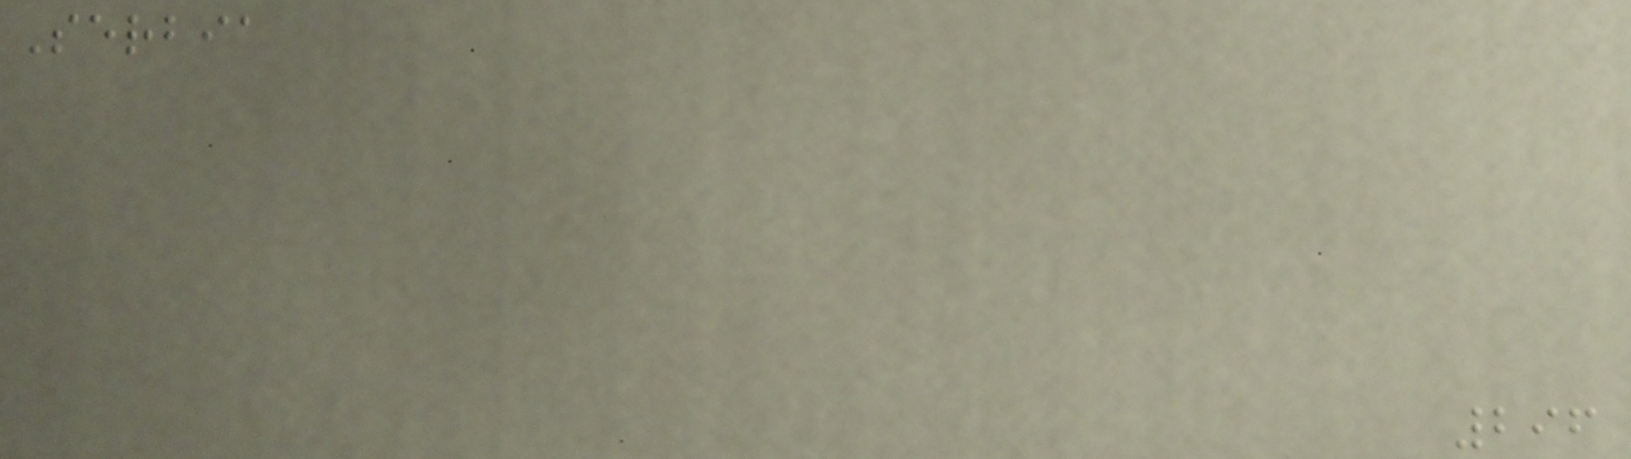Serbia
296
